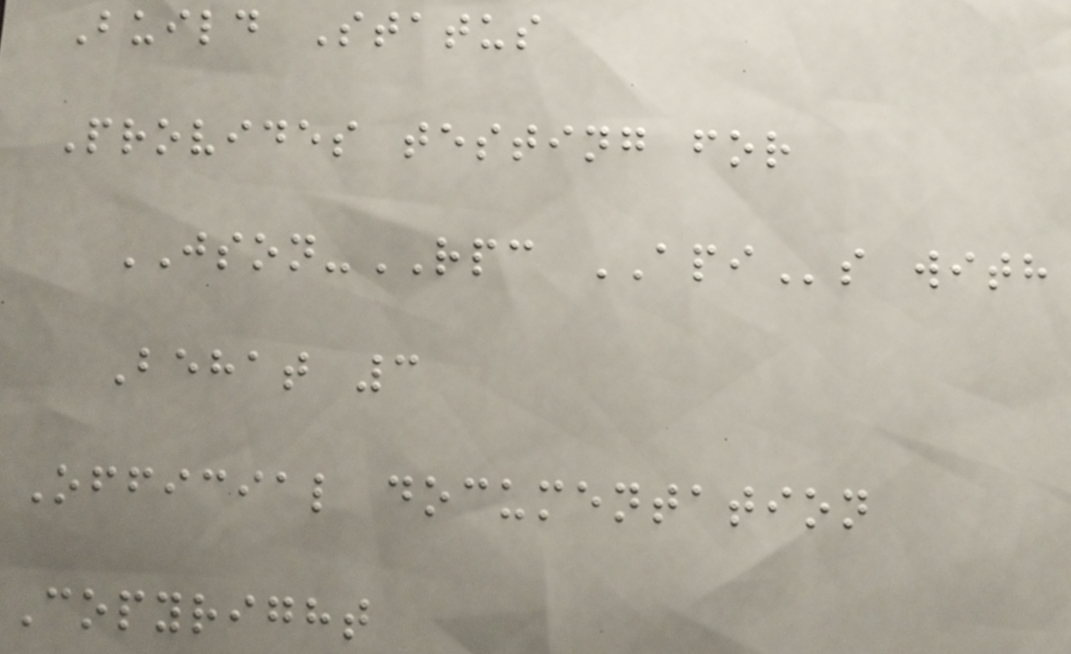Build Status
Provides testing for
JSON-RPC APIs with
Behat 3
Official documentation
Copyright
